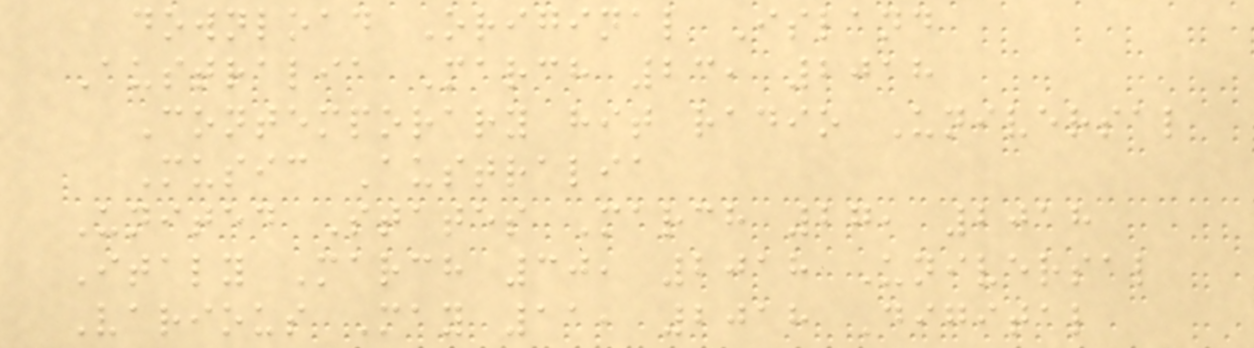download Original Island
Australia March 23, 2018
Contemporary hit radio Universal
Music Australia
United States March 27, 2018
Italy March 30, 2018 Universal
Various May 11, 2018 Digital
